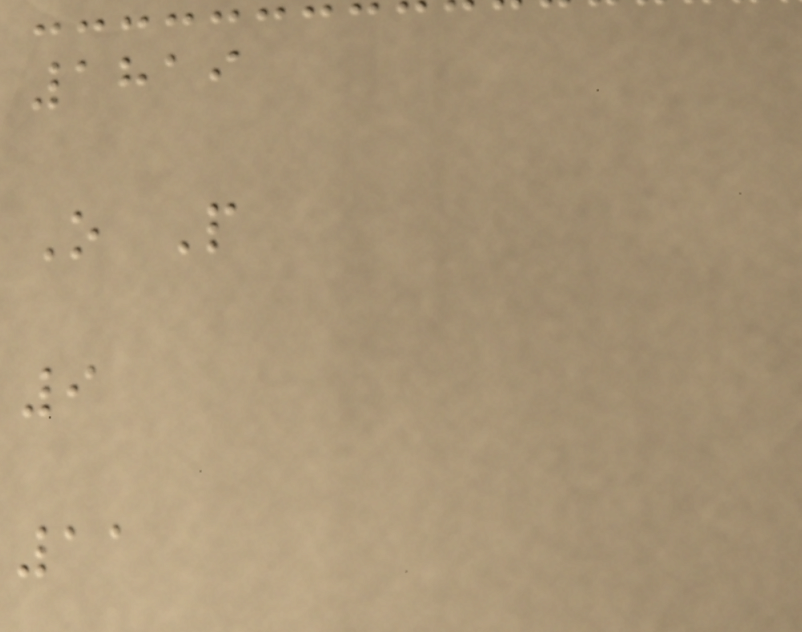1819
O P
9
11
